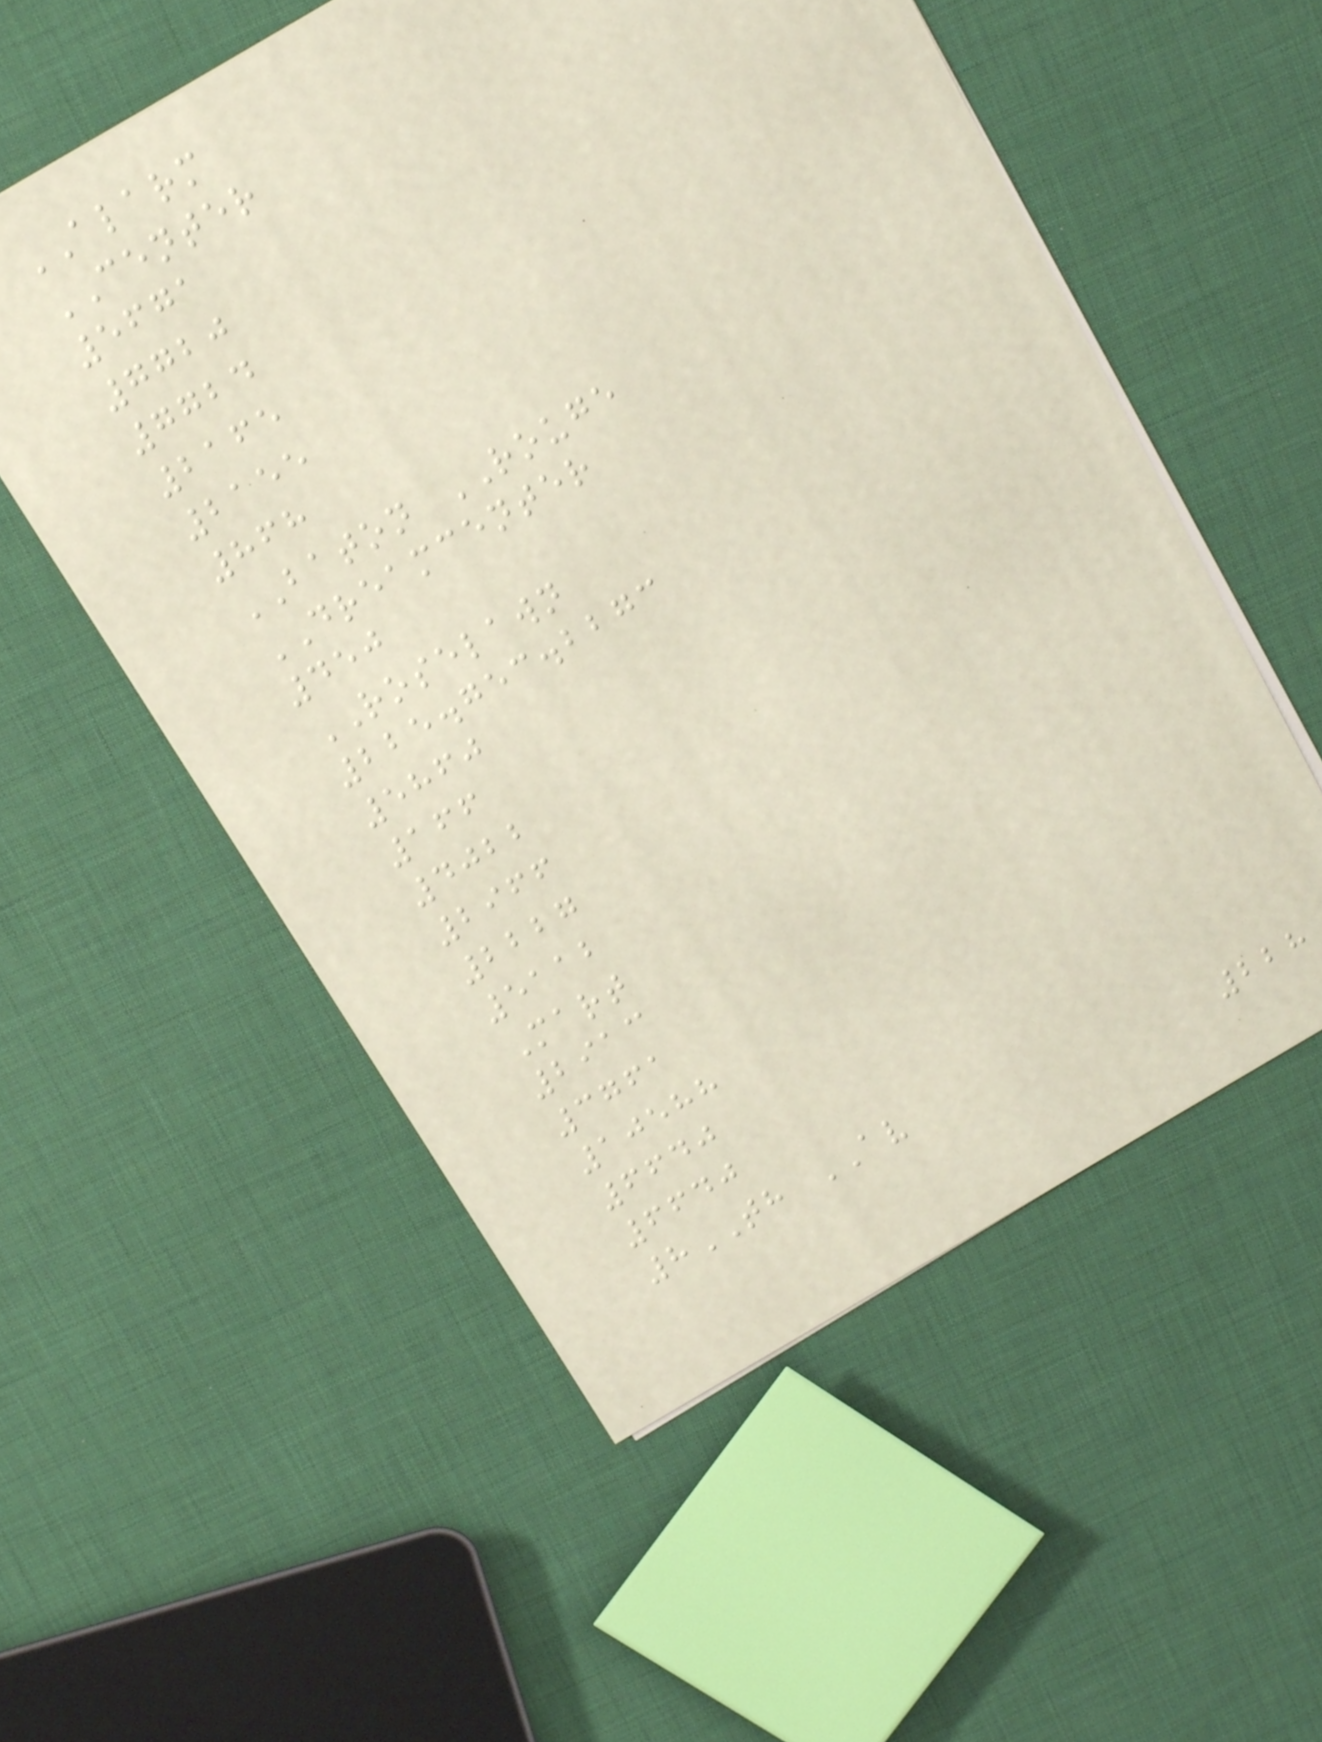ALARM
CENTER
5671
7720
7724
2165
2155
868
BATON ROUGE
DREAMCENTER
450
ROSELAWN
225.753.2273
5860
166
4022
2966
2227
5112
Mart
2913
3761
10588
6640
6640
8TH AV
228
